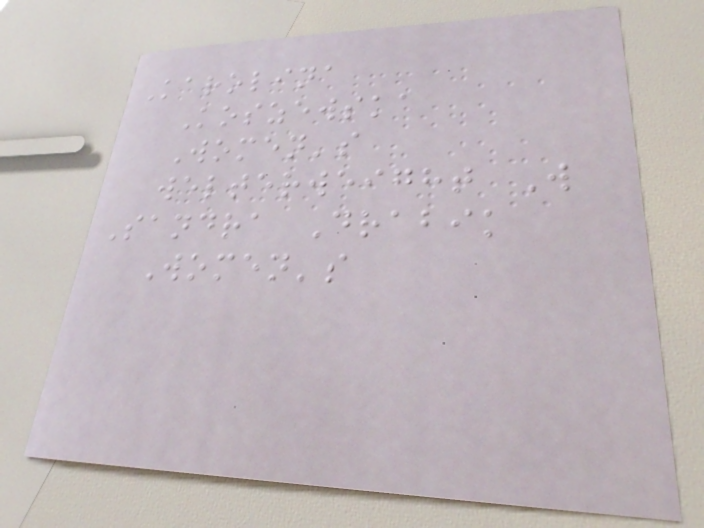Karolina
Koszewska
Women's
welterweight W
Sandra Drabik
Women's
